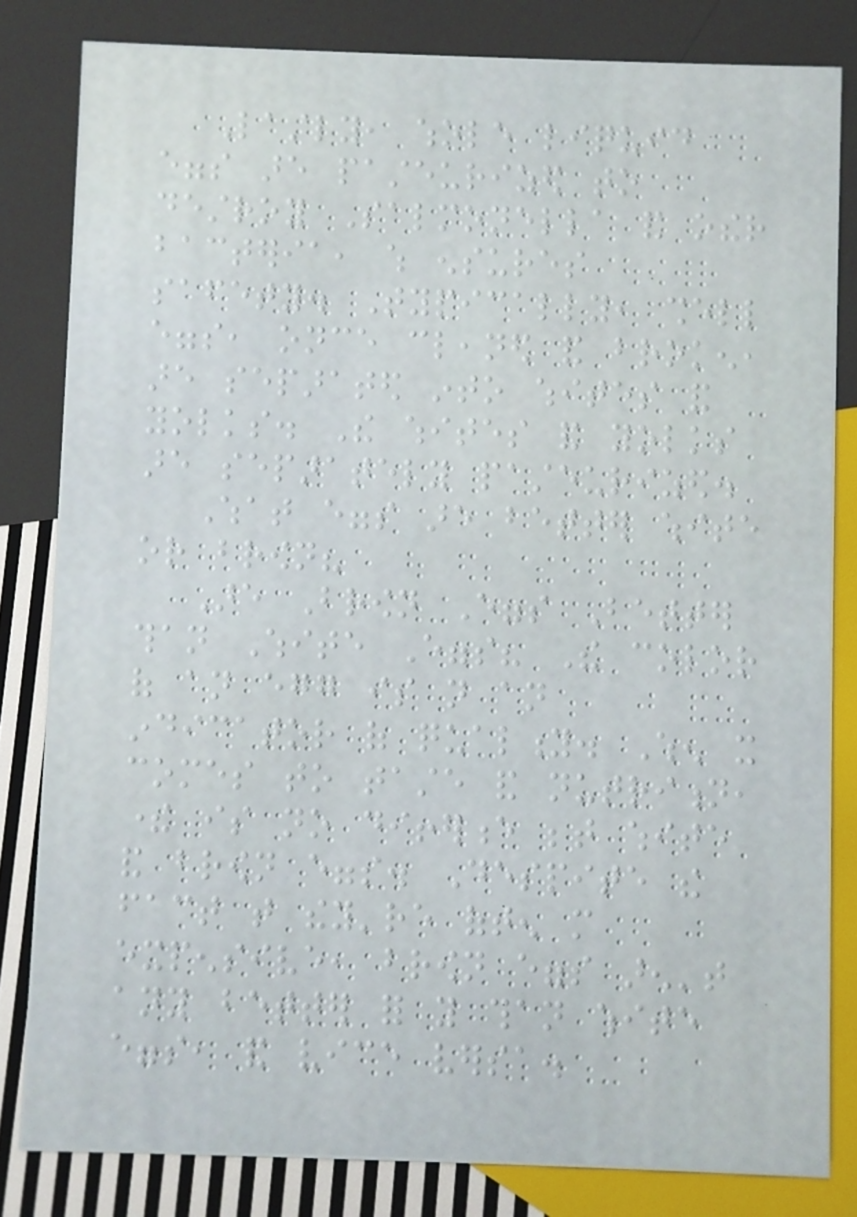Lastly, whole liquid
eggs are pasteurized to
destroy Salmonella and other
bacteria, which ensures
safety. Typically, shell
eggs, once cleaned and broken,
are separated into whites and
yolks. The whites and yolks
are separately pasteurized.
What eggs are better white
or brown?
Are Brown Eggs Better
than White Eggs? The color
of an egg is not an
indicator of quality. When it
comes to taste and nutrition,
there is no difference between white
and brown eggs. Despite the
fact that they're often more
expensive, brown eggs aren't
any better for you than white
eggs, and vice versa.
